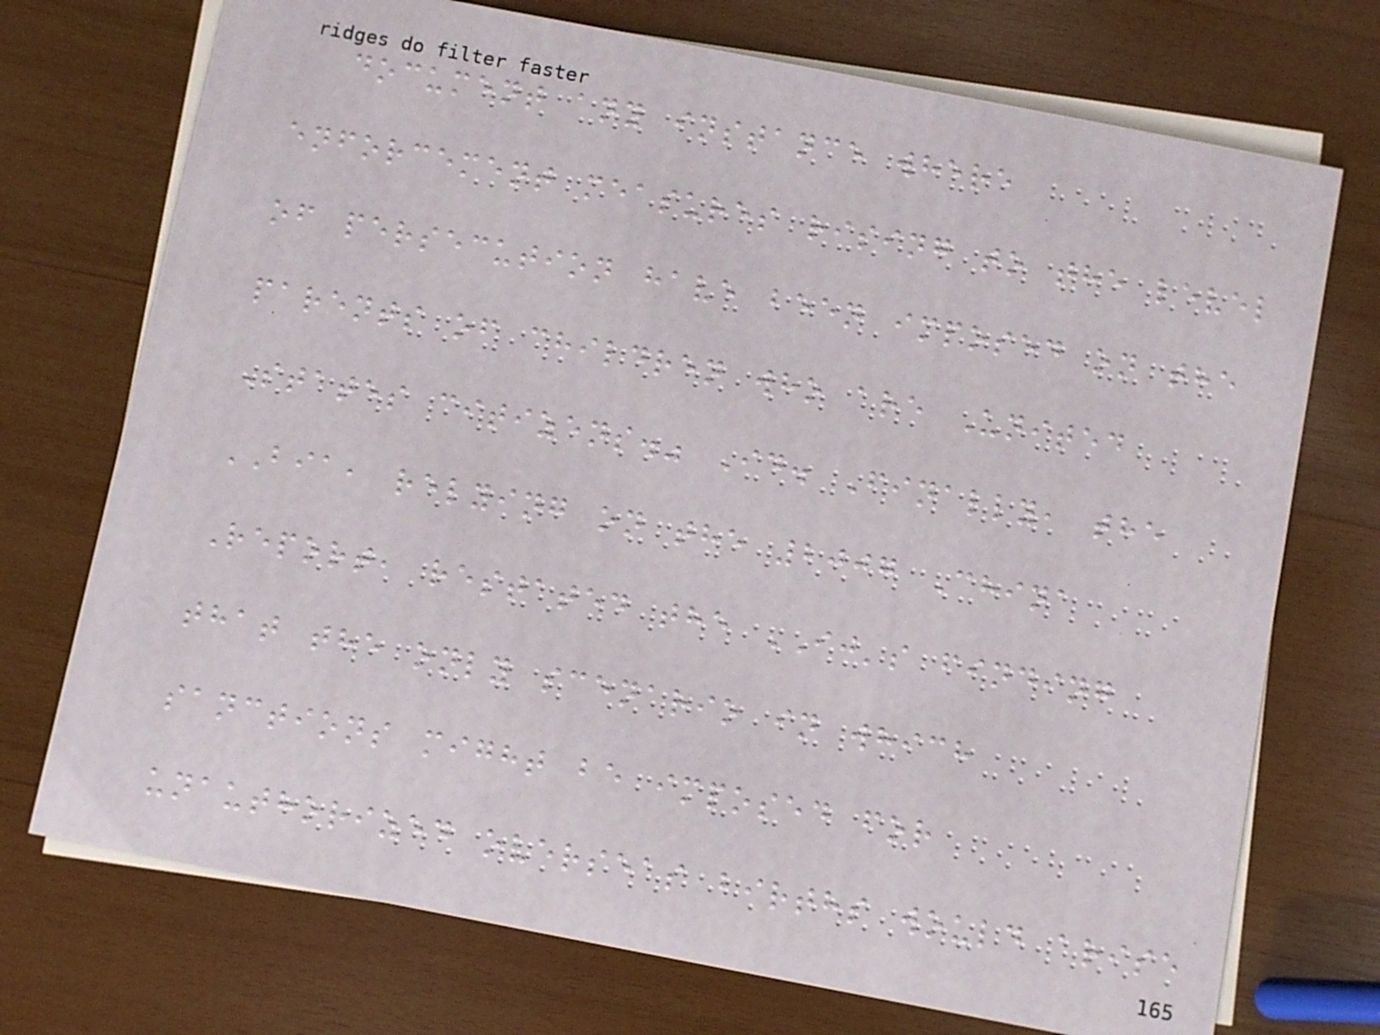document any instance where
enforcement measures rising to the level
of persecution have been imposed on the
parents of children who are United
States citizens." Id. Finally, the
BIA, relying on the 2007 China
Report, restated the IJ's finding
that the only scenario in which
sanctions might be imposed for
unauthorized overseas births would arise
